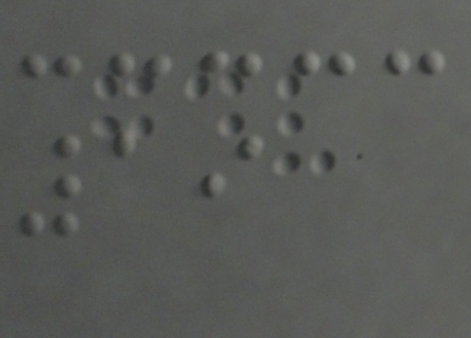19
